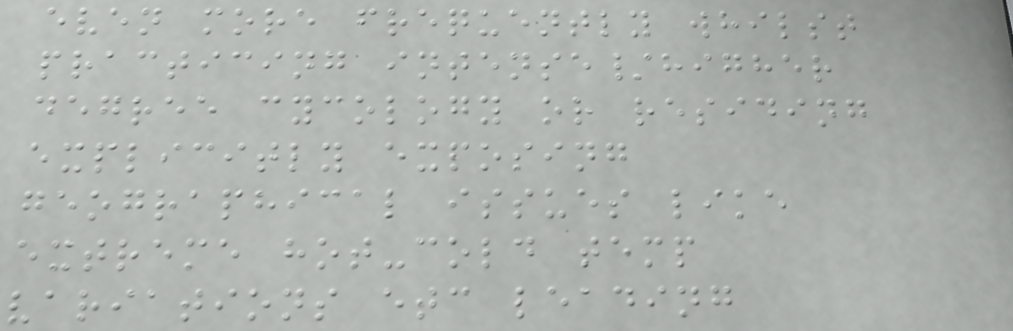even more frequently whilst
practicing intense/higher
degree cycology or residing
explicitly exposing
geographical issues like
extreme hot-cold temp
variations etc leading
